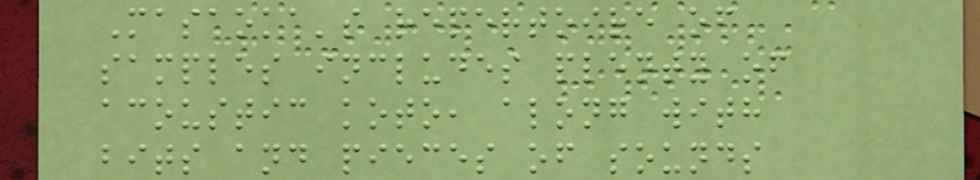Masaoka's repertoire of
samples includes plenty of
acoustic koto, along with
bits and pieces of sounds
